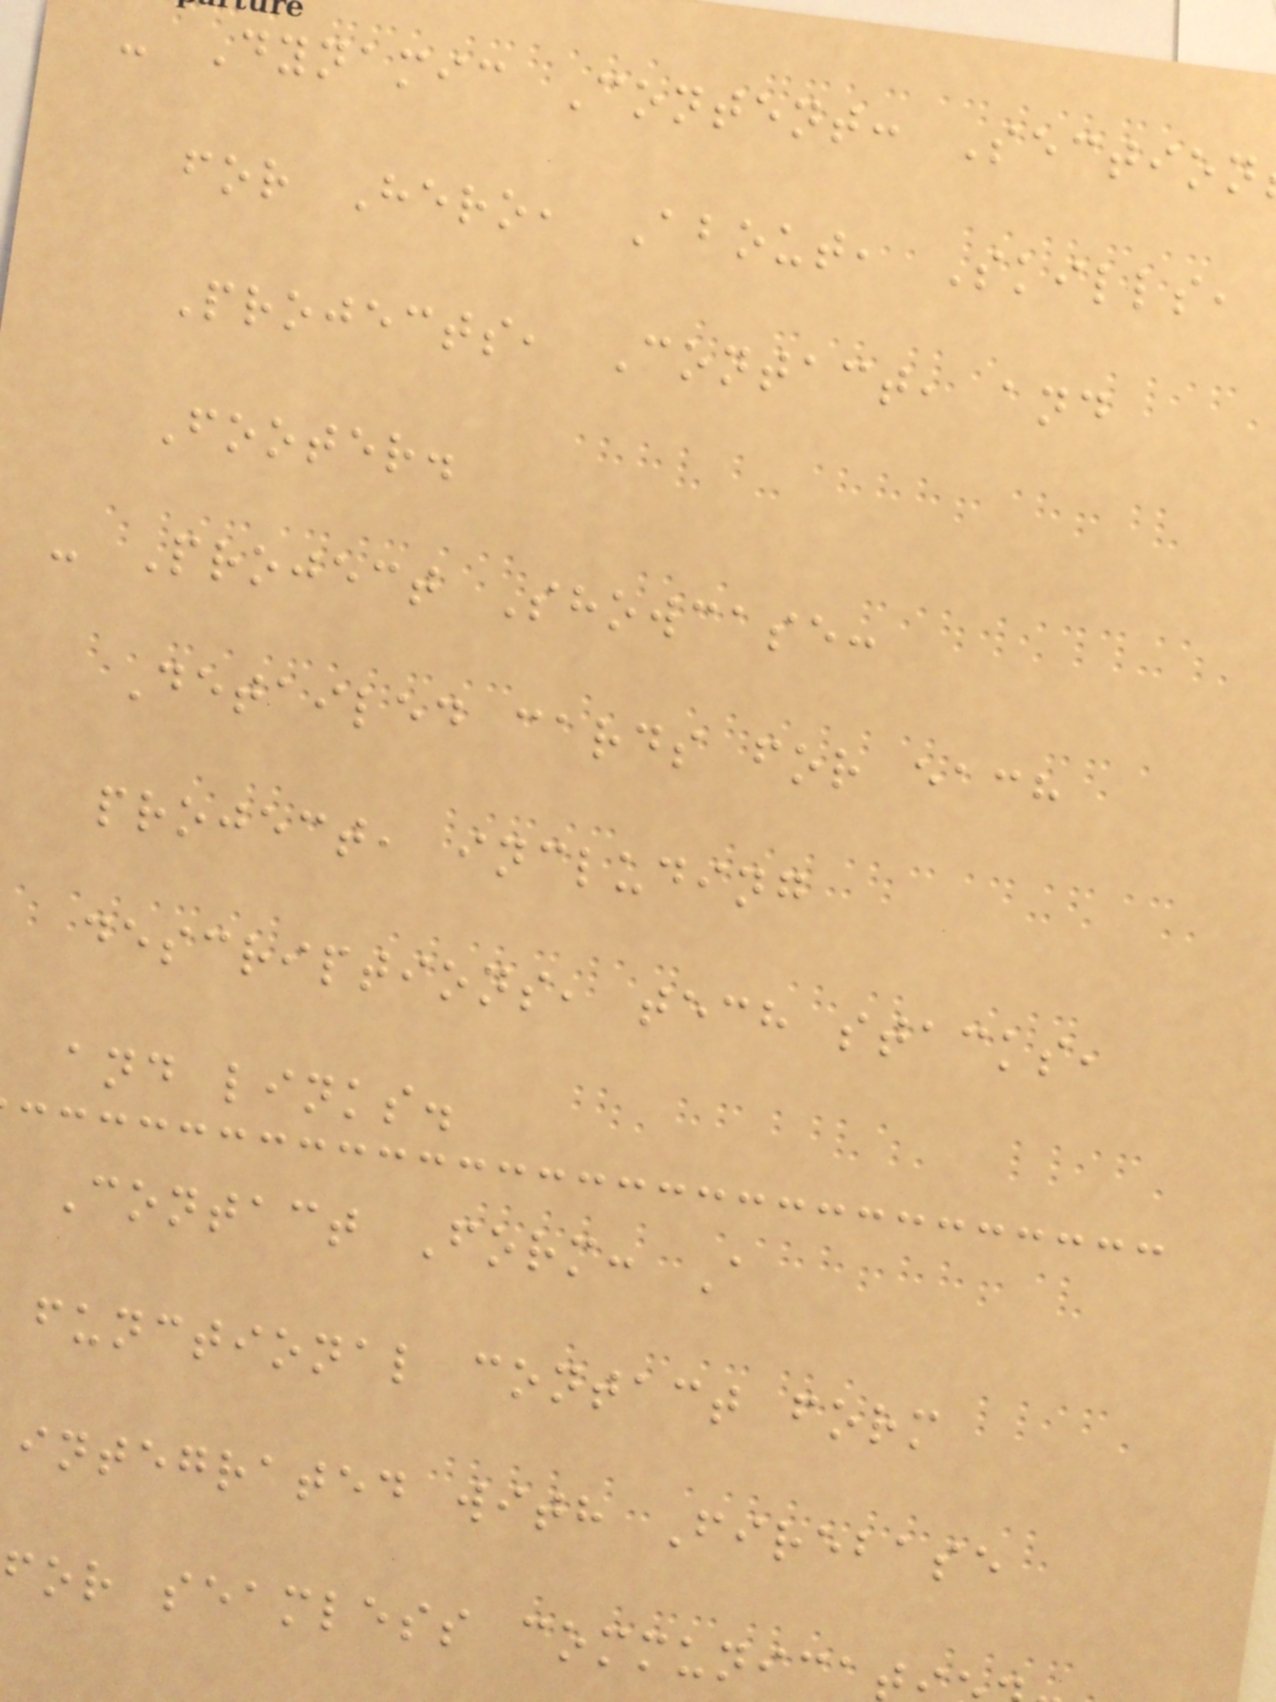- Dynamic Content: Section
for Hero, About, Skills,
Projects, Contact, and
Footer.
- Project Showcase:
Detailed cards for each
project, including
descriptions, tech stacks,
and links.
Contact Form: A
functional contact form
integrated with Firebase
for seamless communica
